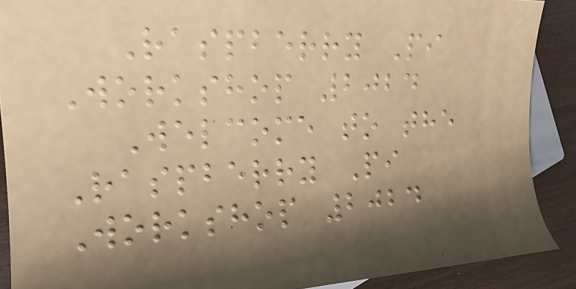Raspberry Pi
Workshop 2024
Welcome to the
Raspberry Pi
Workshop 2024
